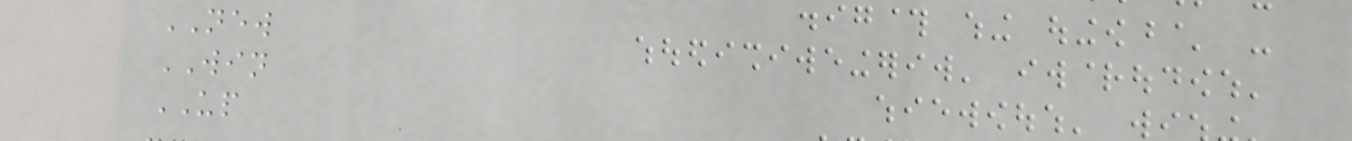NEW
WIN
UP
